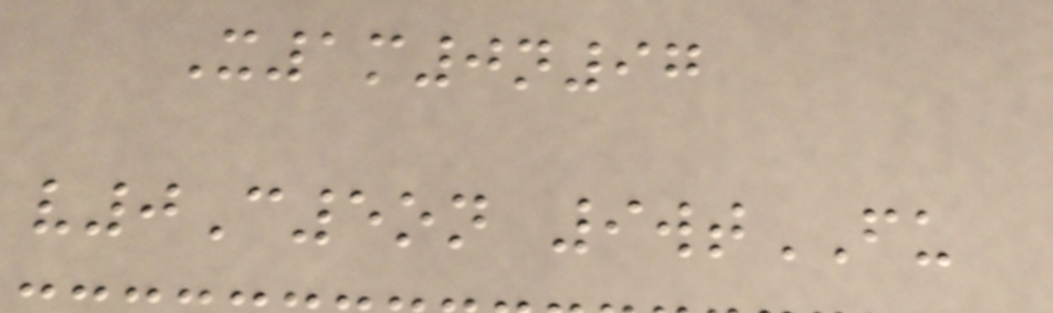X1m0n97
v0C5on 9wtFU
